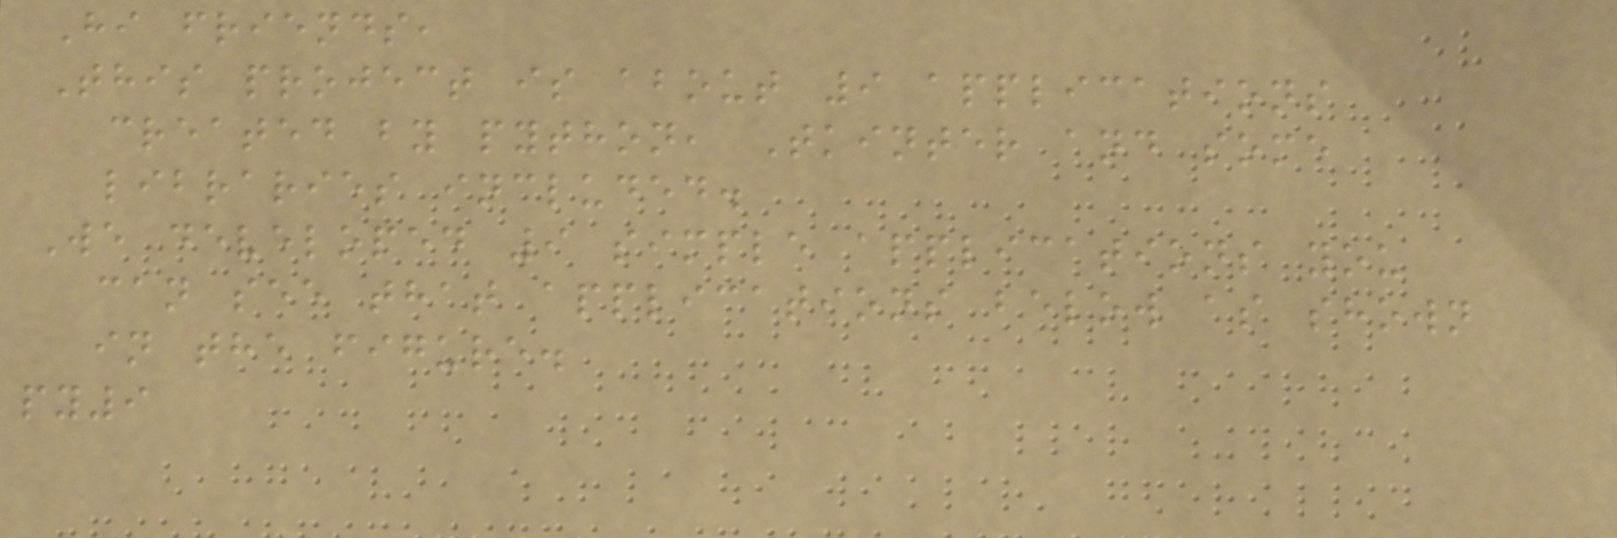Hi friends,
This project is about 9 applications
created by python, Tkinter and some
libraries included.
We developed 9 simple applications you
can see that applications below as shown
in the figure.
py9
